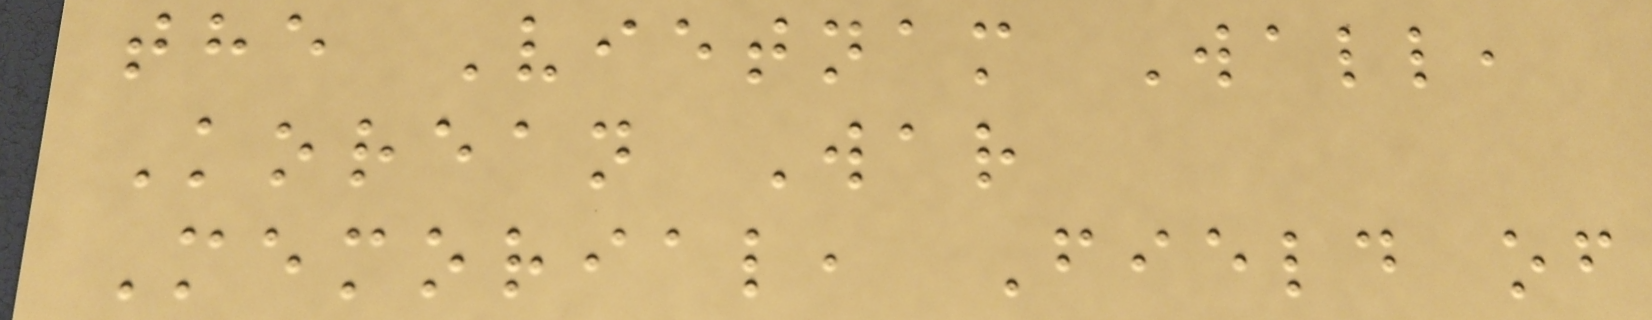the Vietnam Wall,
Korean War
Memorial, Field of
